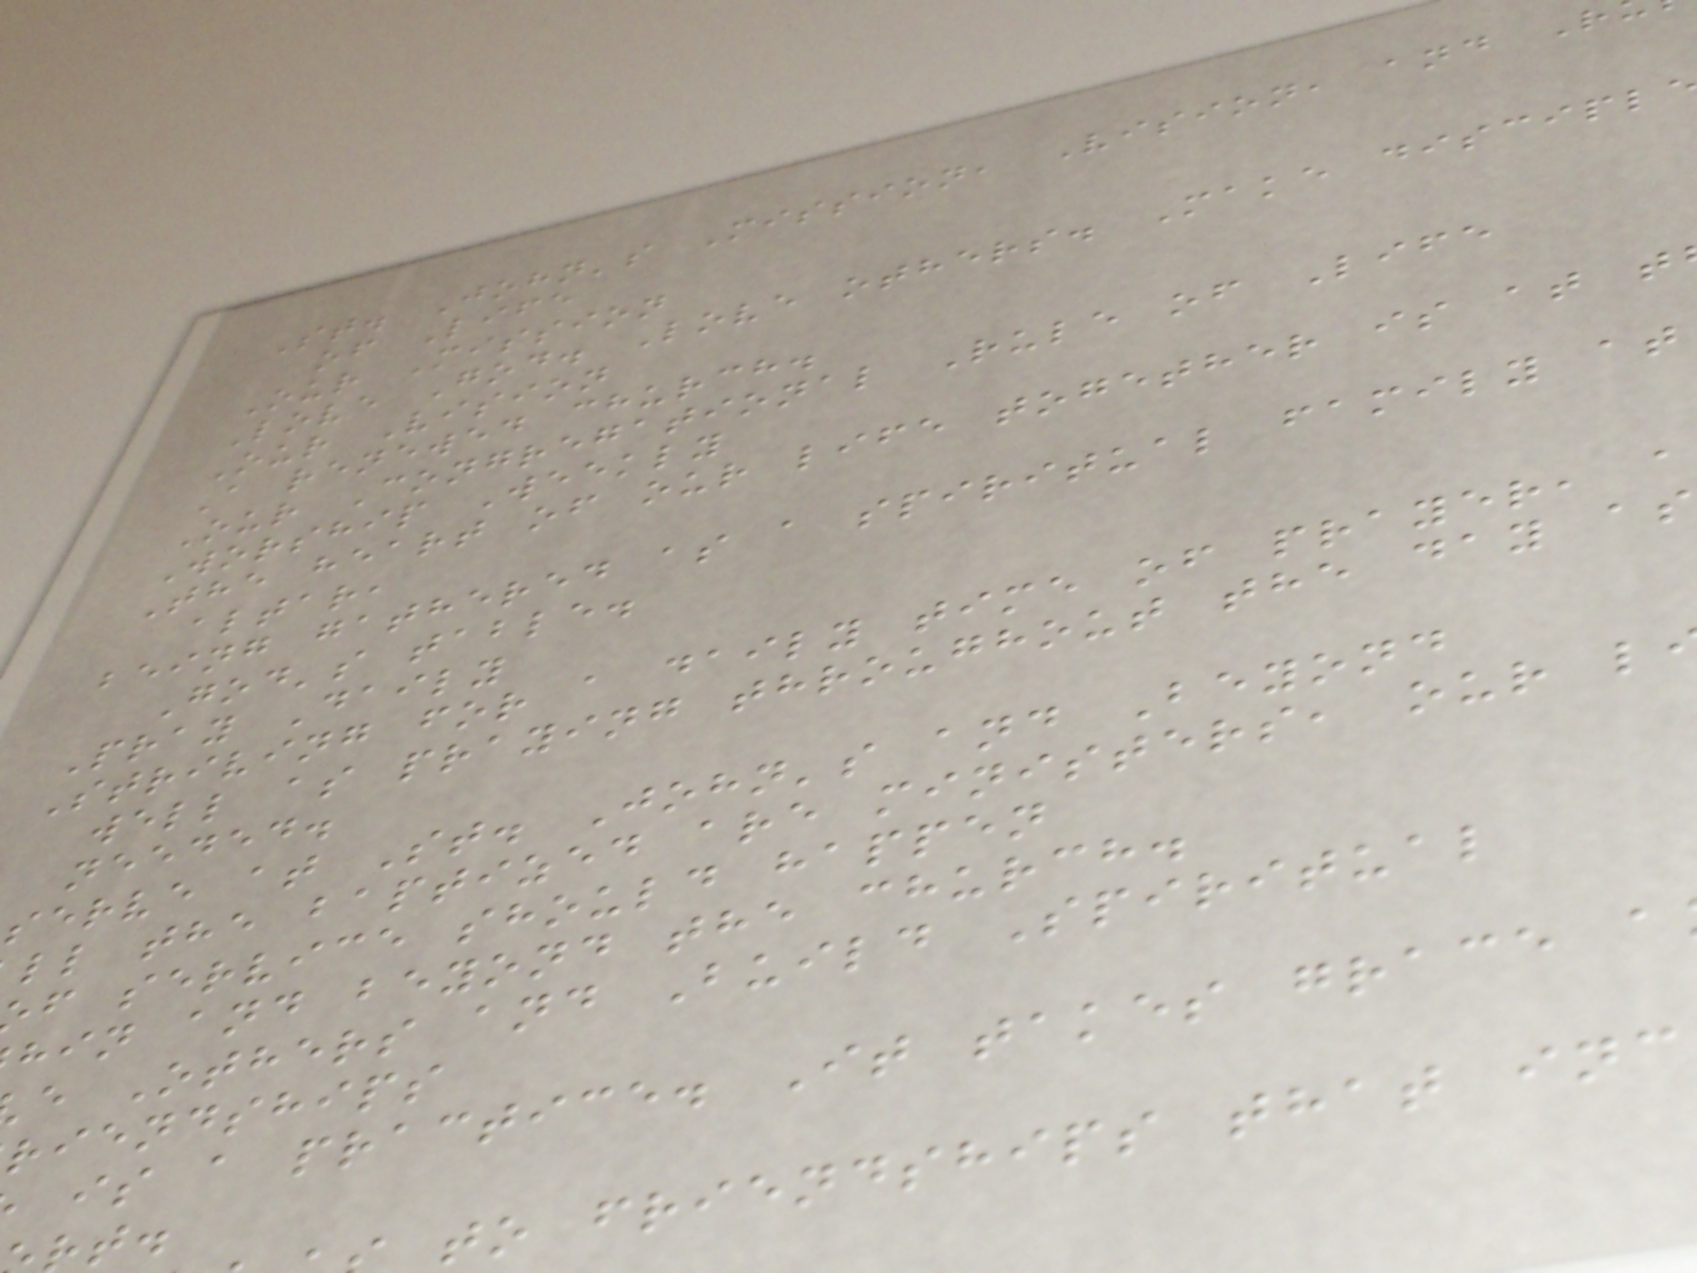St. John's Mission, Vision, and R
of Life
Our Mission
Love God. Love others. Make discipl
Our Vision
A renewed church.
Our Congregational Rule of Life
Worship Weekly
The heart of our life together is at t
altar,
being gathered as a spiritual family at
God's table.
Pray Daily
Striving for a daily time of prayer, a
well as praying throughout the day as
needed.
serve at St. John's and Beyond
ll the baptized are ministers, our l
f service should happen
hin and beyond the church.
e Others and Build Spiritual
riendships
is a practice. It takes grace a
to friendships that inc
